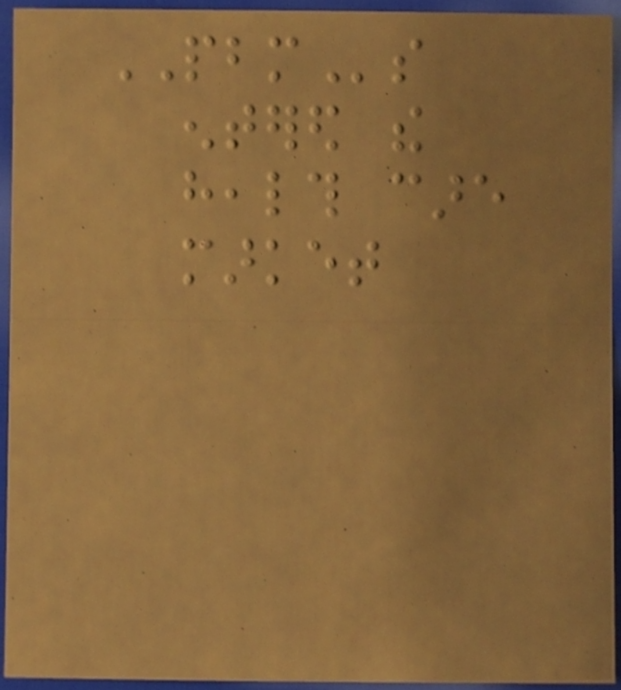PBMs
entered the
health care
market
